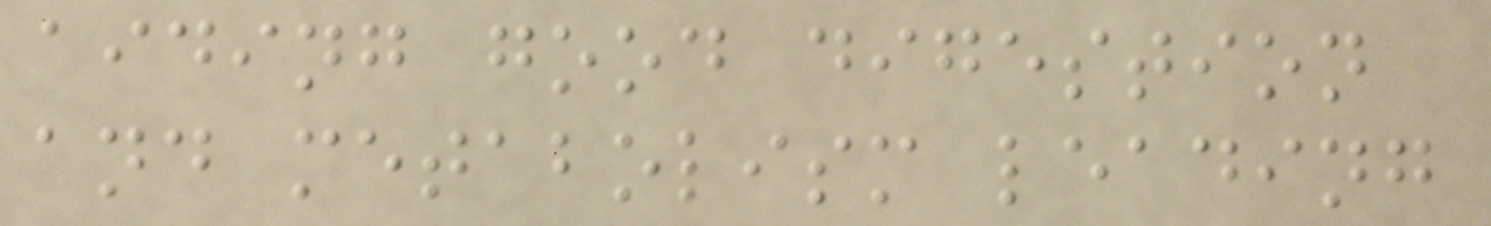aiding good digestion
and metabolism leading
